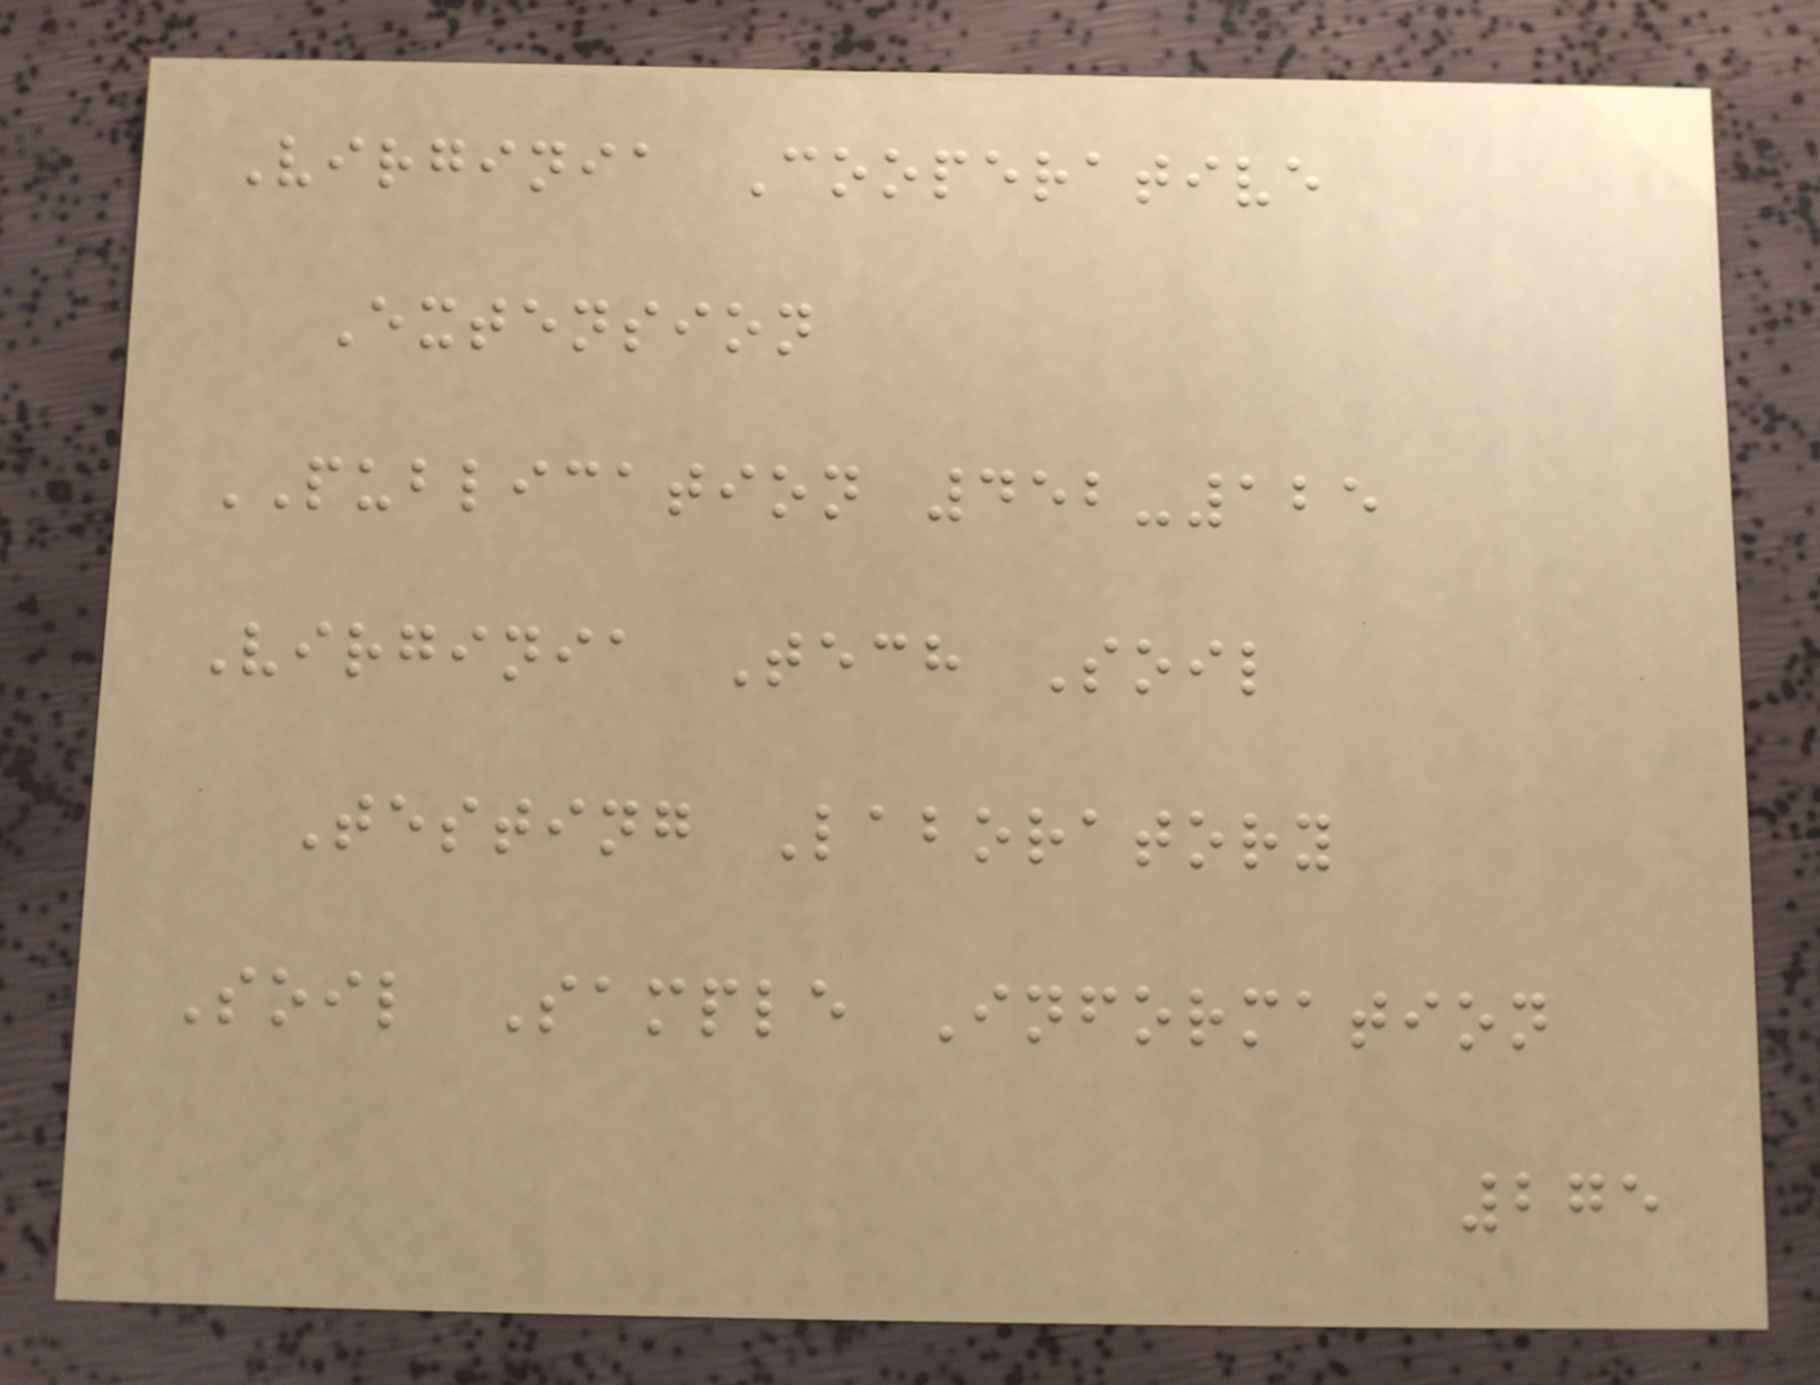Virginia Cooperative
Extension
PUBLICATION 452-125
Virginia Tech Soil
Testing Laboratory
Soil Sample Information
275
